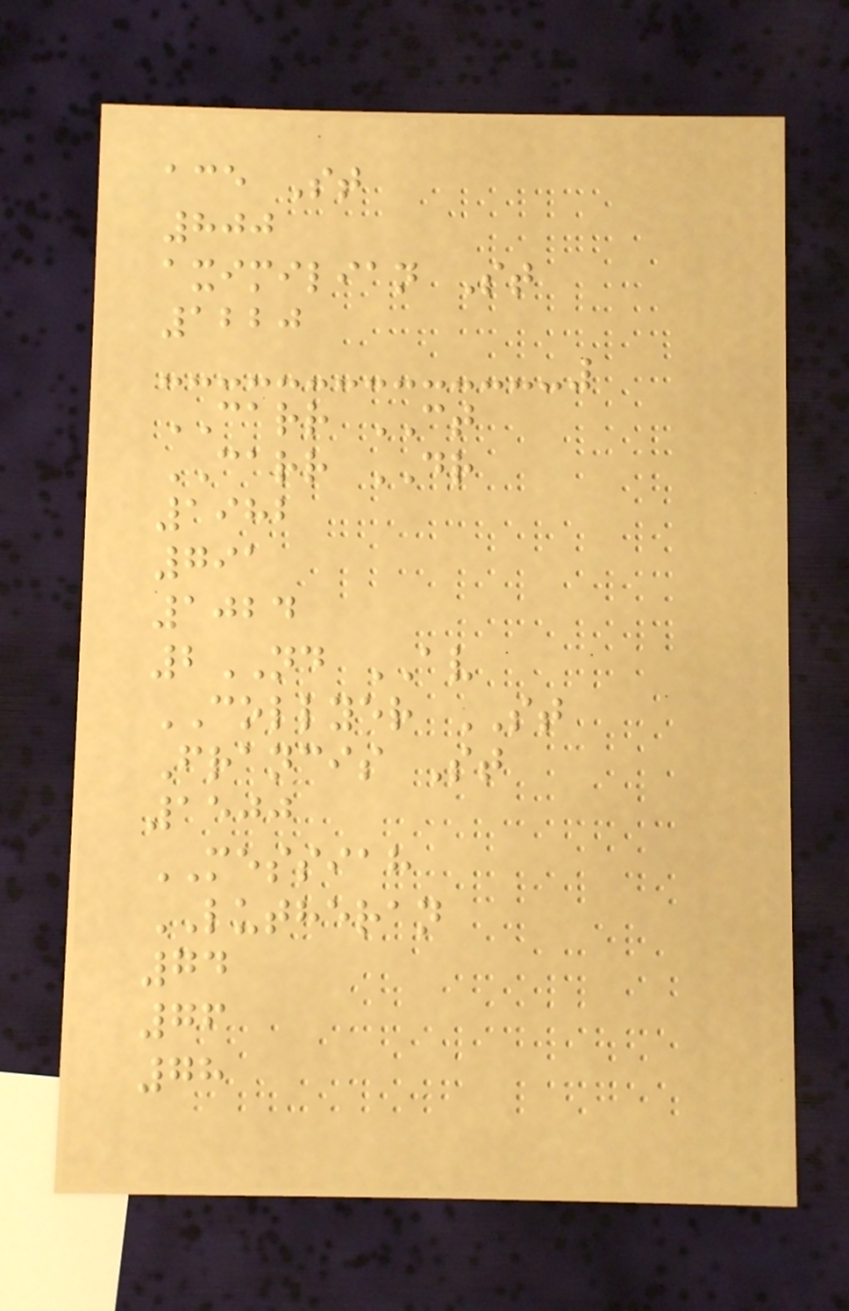ace St
800
aximilian St
1220
CARR CT
CARR DR
1982
791
1024
2ND AV
COLLYER ST
Francis St
1500
MESSIAH
LUTHERAN
74
76
78
